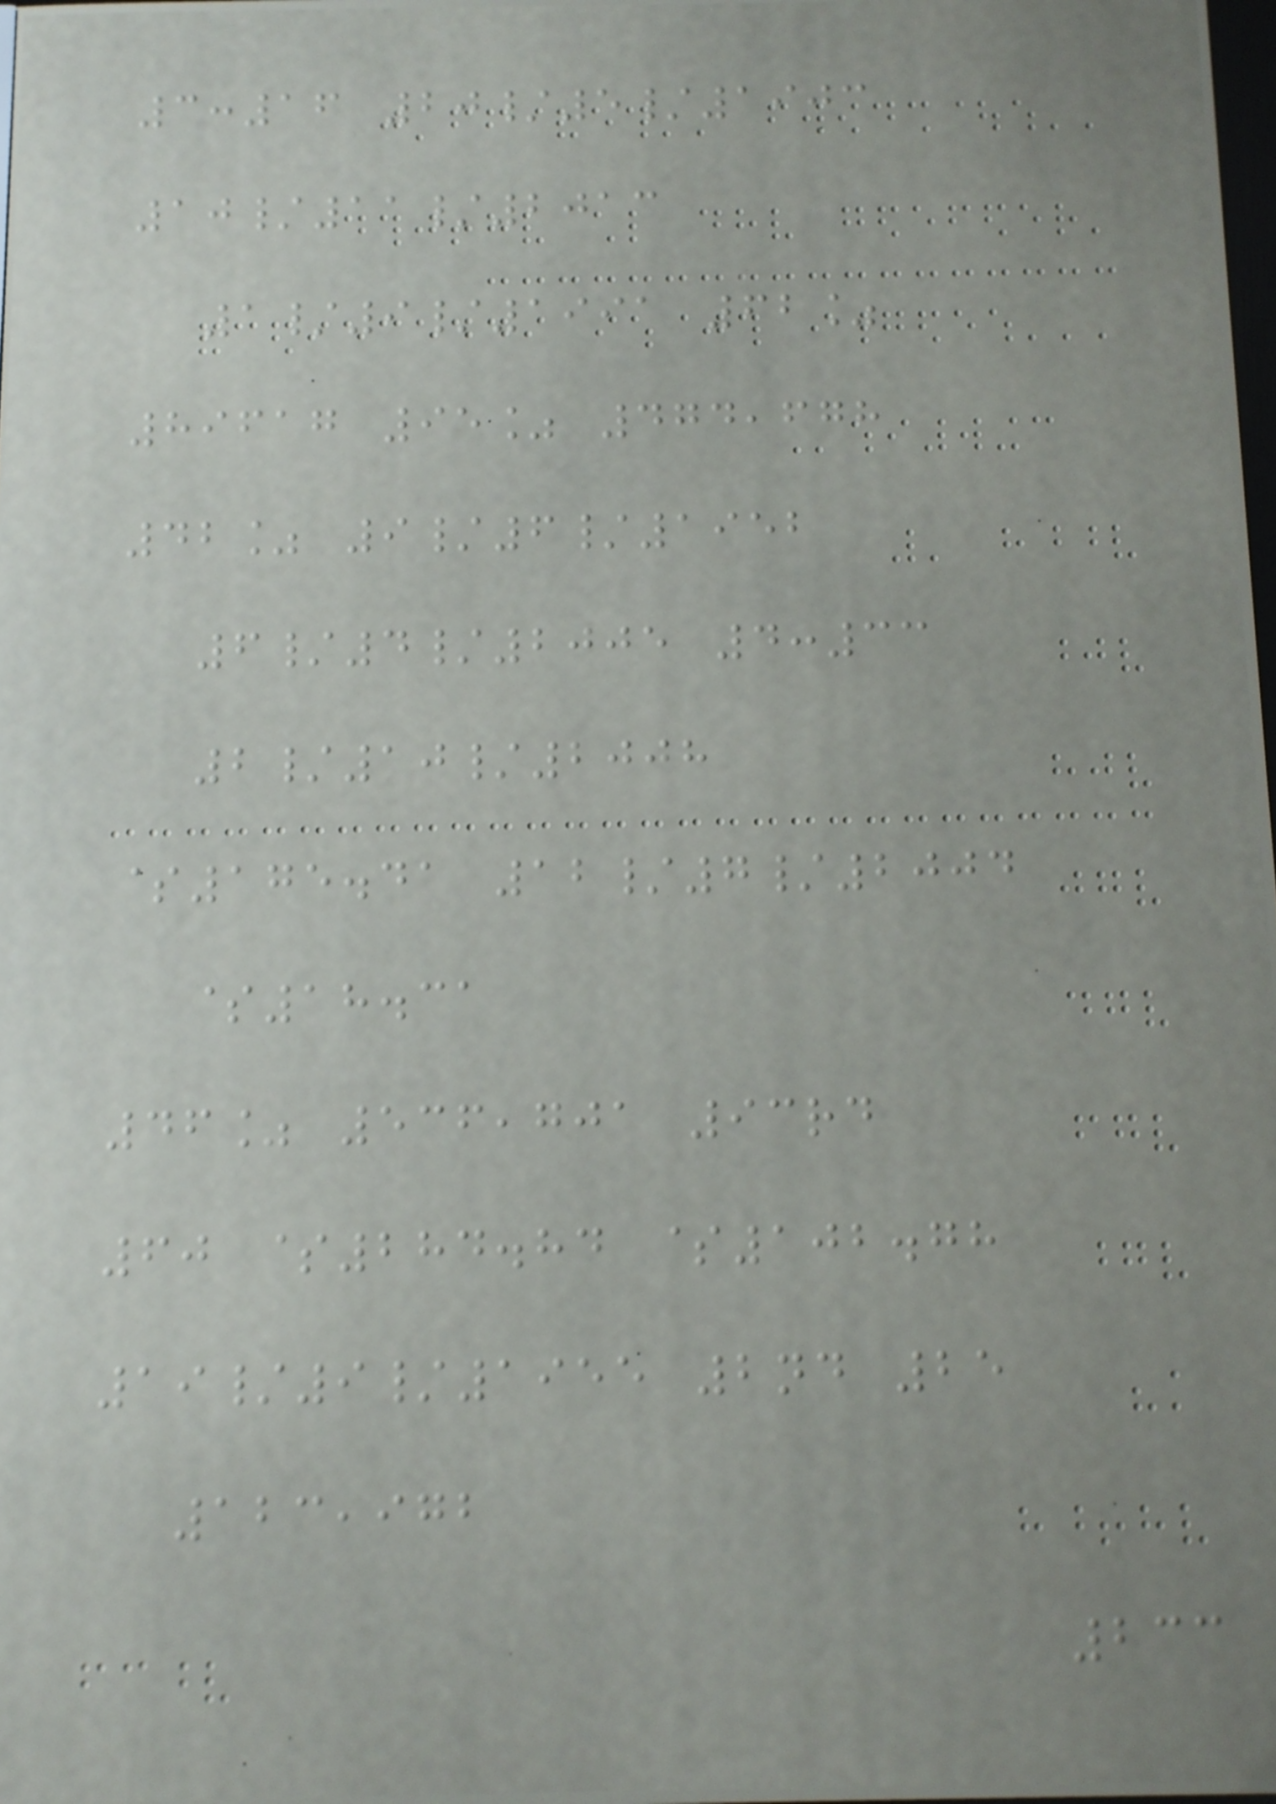3:16 20/5/1903
10/11/2013
1/9/1991 62%
89617 95% 474,678
42% 9/6/1952
6/4/2005 4:33
2/10/2008
$175.41 12/7/2004
$18.31
46% 536,701 93rd
60 $284.84 $102.78
19/9/1955 2nd 25
123,972
233
